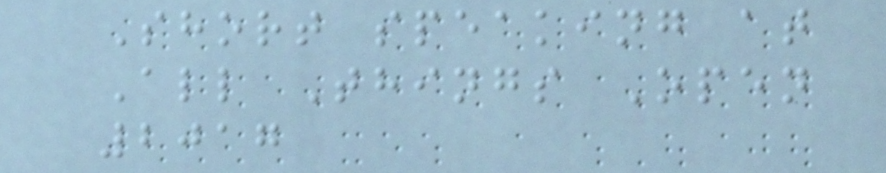Short speaking at
All Things Open
2017
